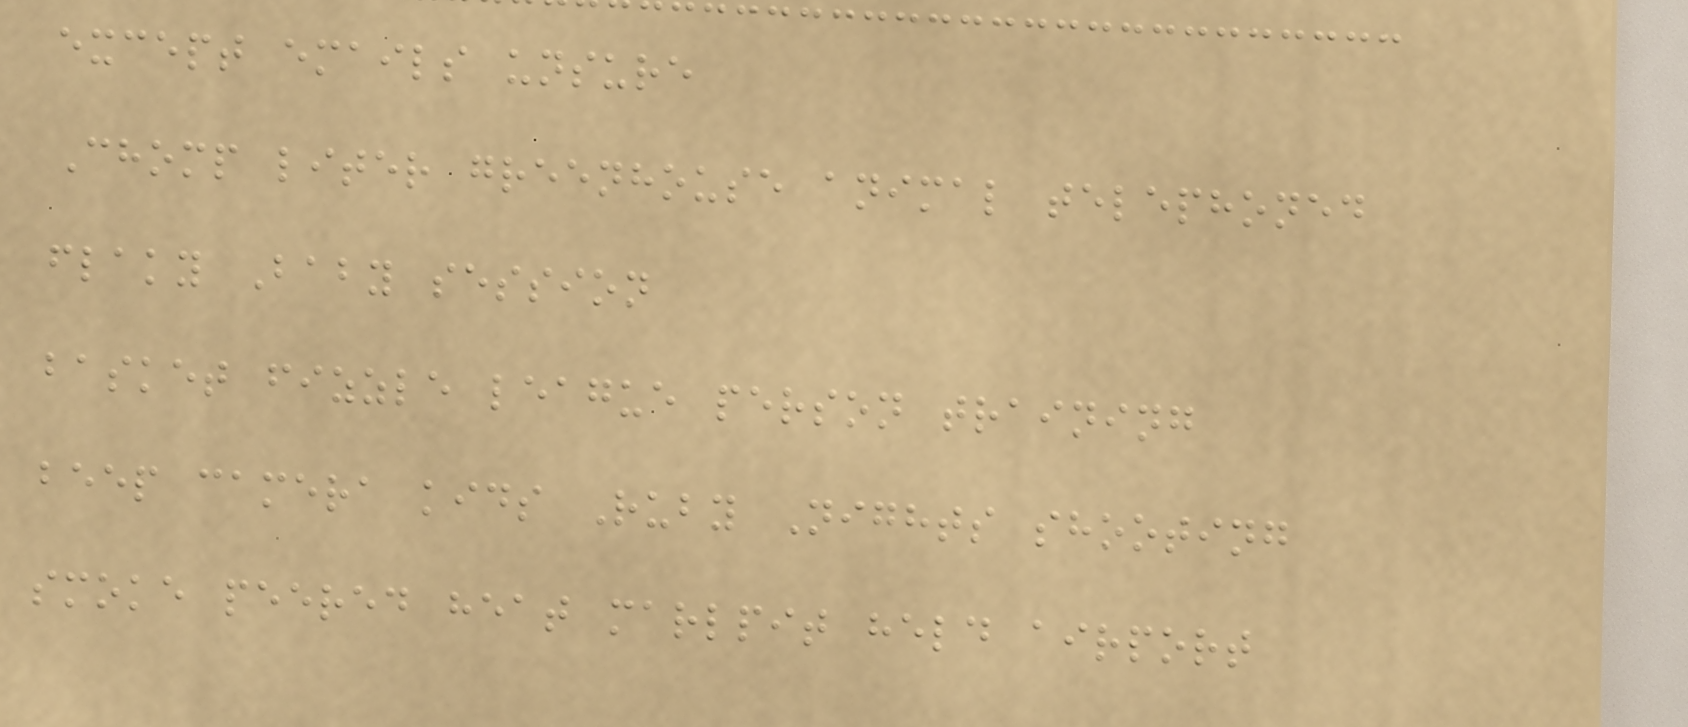except emails unsure
Chomp liter greenhouse animal telephoned
flaky Baby session
basket fizzle league person training
beep camera kids Ruby Nights shooting
smoke peered heat marlpit held airport
